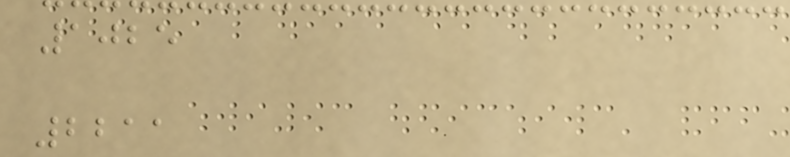1025
2211
